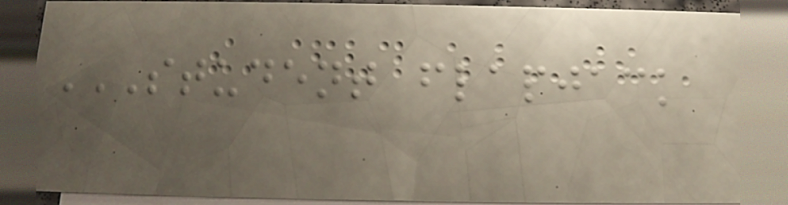STUDENT FLAPJACK
